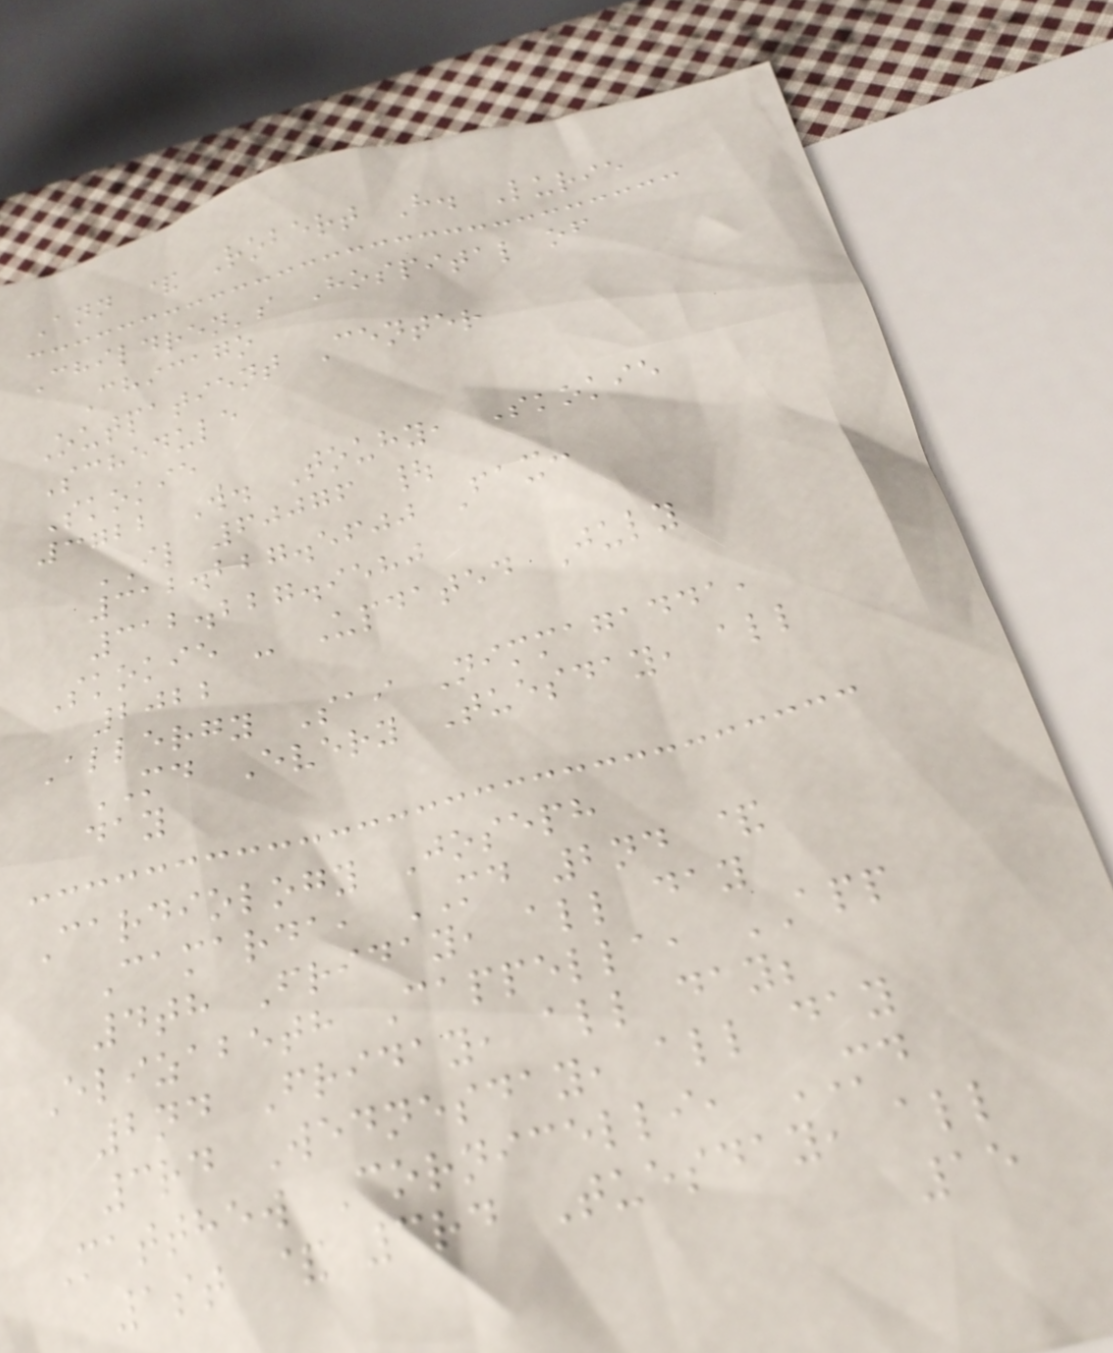Ann & Robert H. Lurie
Children's Hospital of
Chicago
Outpatient Center
Schedule
Skokie
3722 W. Touhy, Skokie
IL 60076 |
312.227.5600 Fax:
312.227.9580
Skokie - Updated July
2022
Allergy Sai Nimmagadda,
MD Every Tuesday, all
day
Cardiology Joseph
Camarda, MD 2nd &
4th Friday, all day
Elizabeth Cappella, APP
2nd Friday, all day;
3rd Wednesday, all day
Matthew Cornicelli, MD
1st & 3rd Tuesday, all
15
